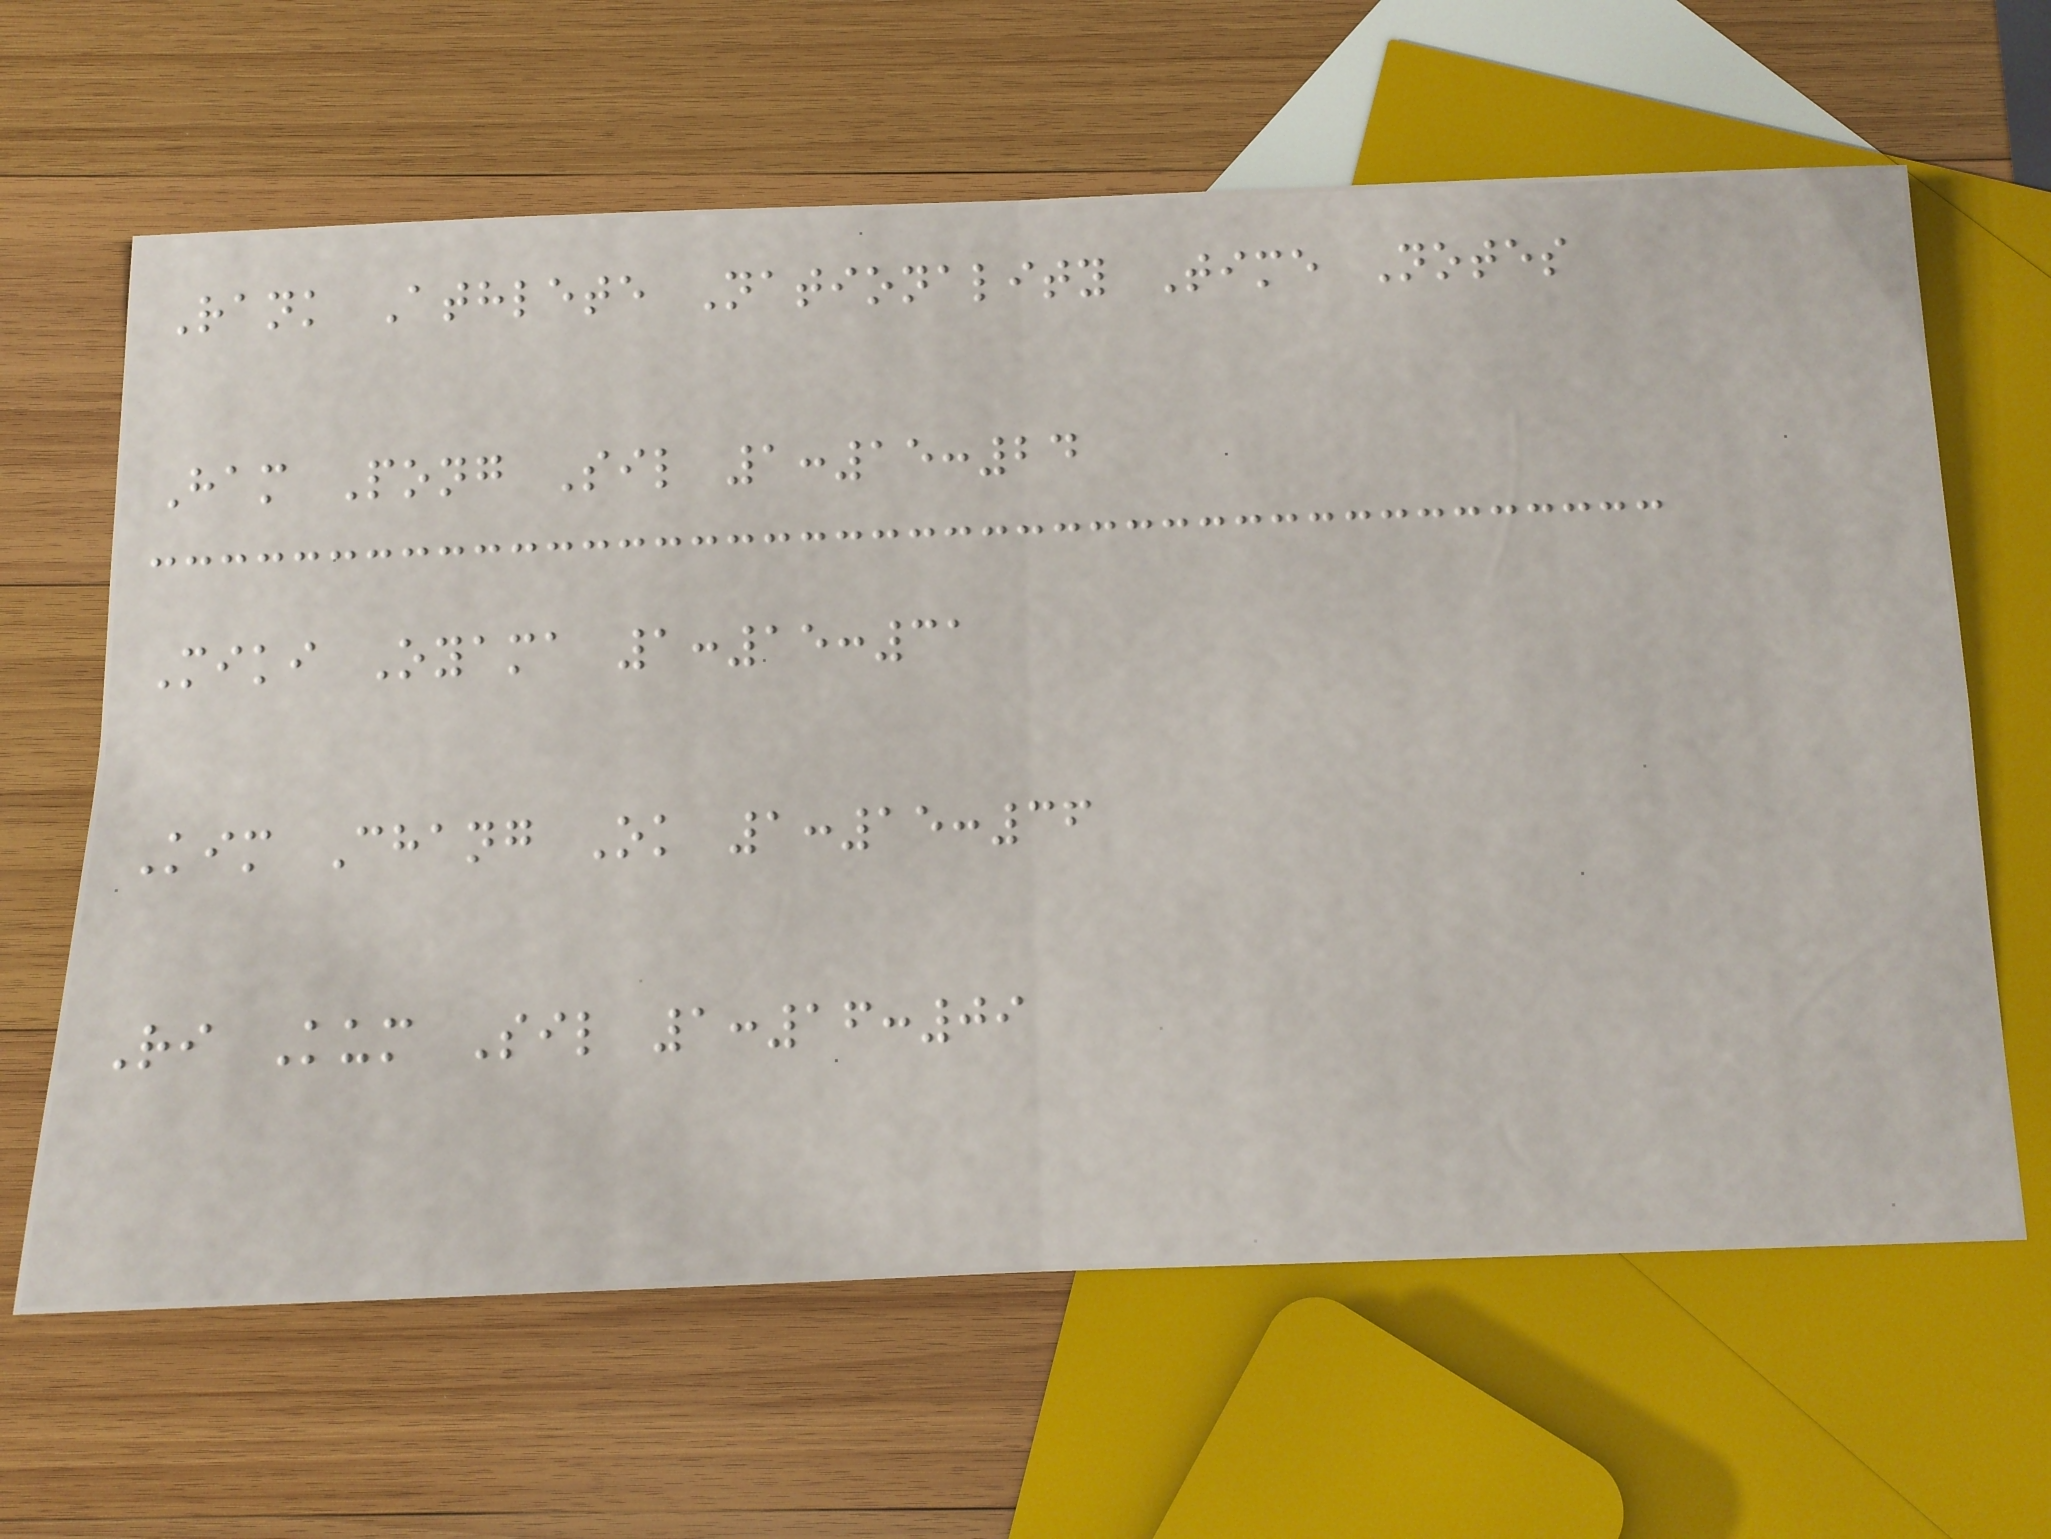Rank Athlete Nationality Time Notes
Ham Pong Sil 1:15:24
Miki Oyama 1:15:31
Kim Chang Ok 1:15:36
Ri Kum Sil 1:16:09
